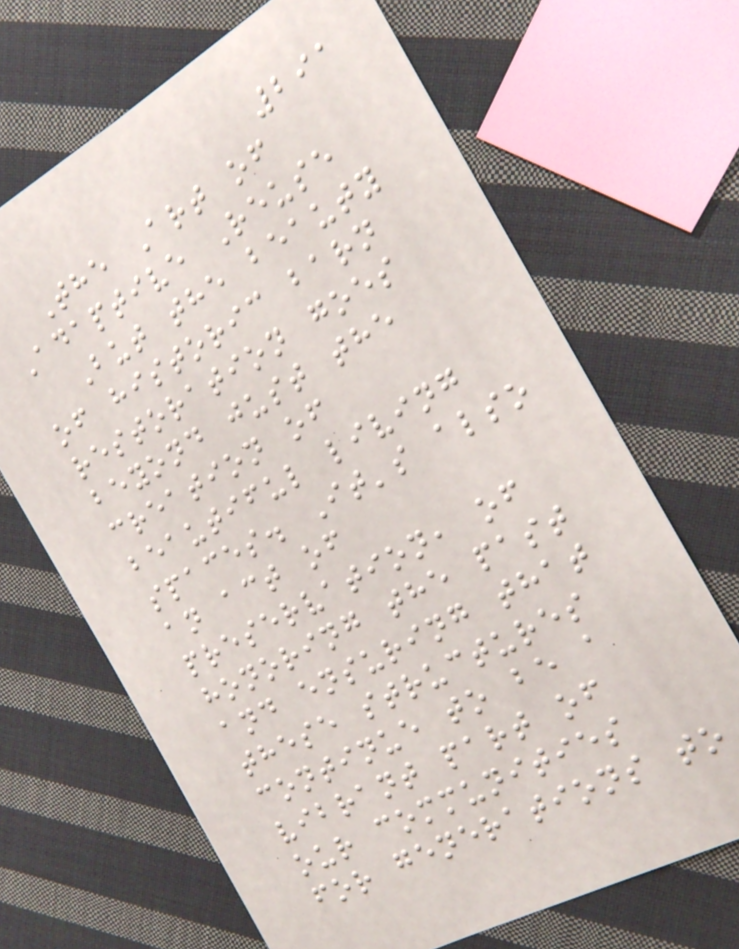291
The Art of
Adaptive Reuse
But the beauty
of historic barn
restoration goes
beyond just the
creation of
beautiful living
spaces. It's also
an act of
preservation, of
honoring the past
and ensuring that
these structures
continue to be a
vibrant part of
our communities
for generations to
